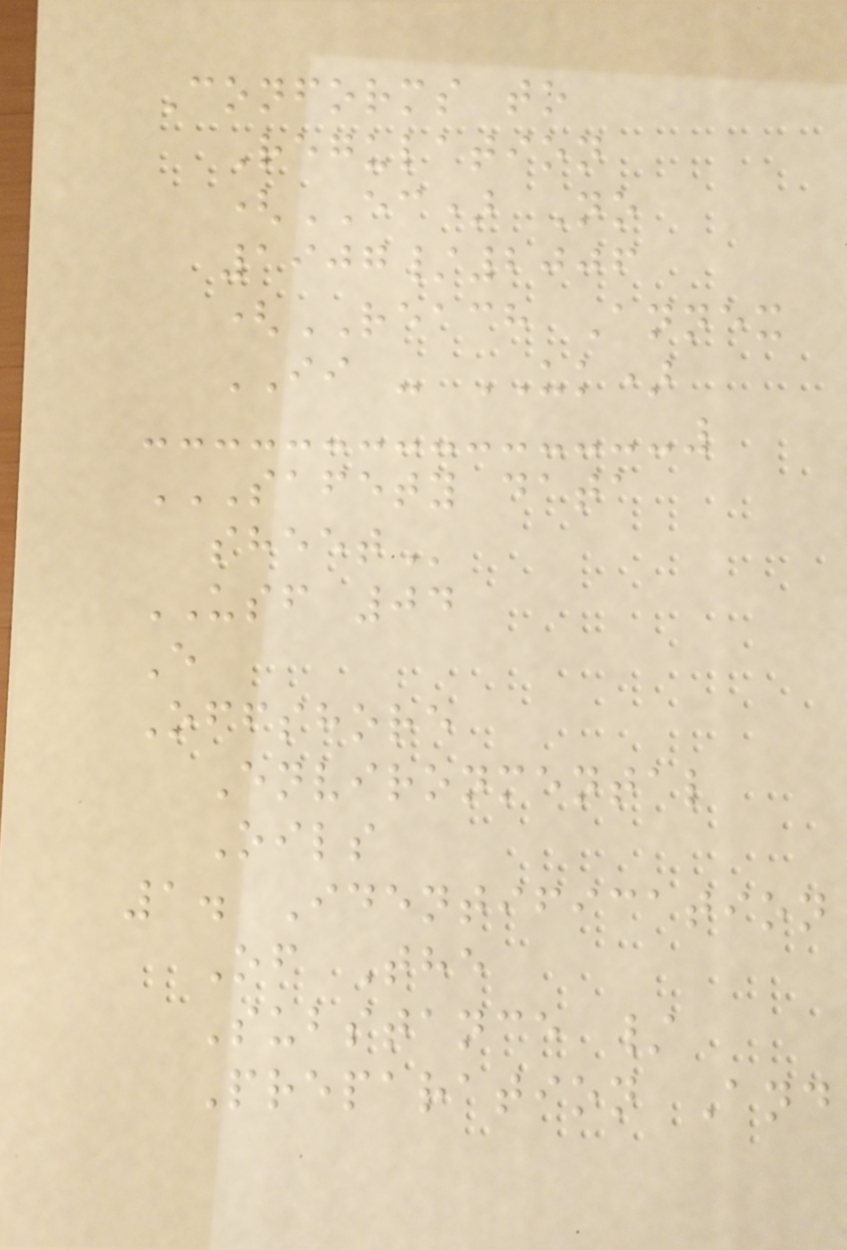Conforms to
Regulation
(EC) No
1907/2006
(REACH Annex
II - UK)
SAFETY DATA
SHEET
USF 04
E
Offshore
Environmental
Oils
1. Identification
Of The
Substance /
Preparation And
